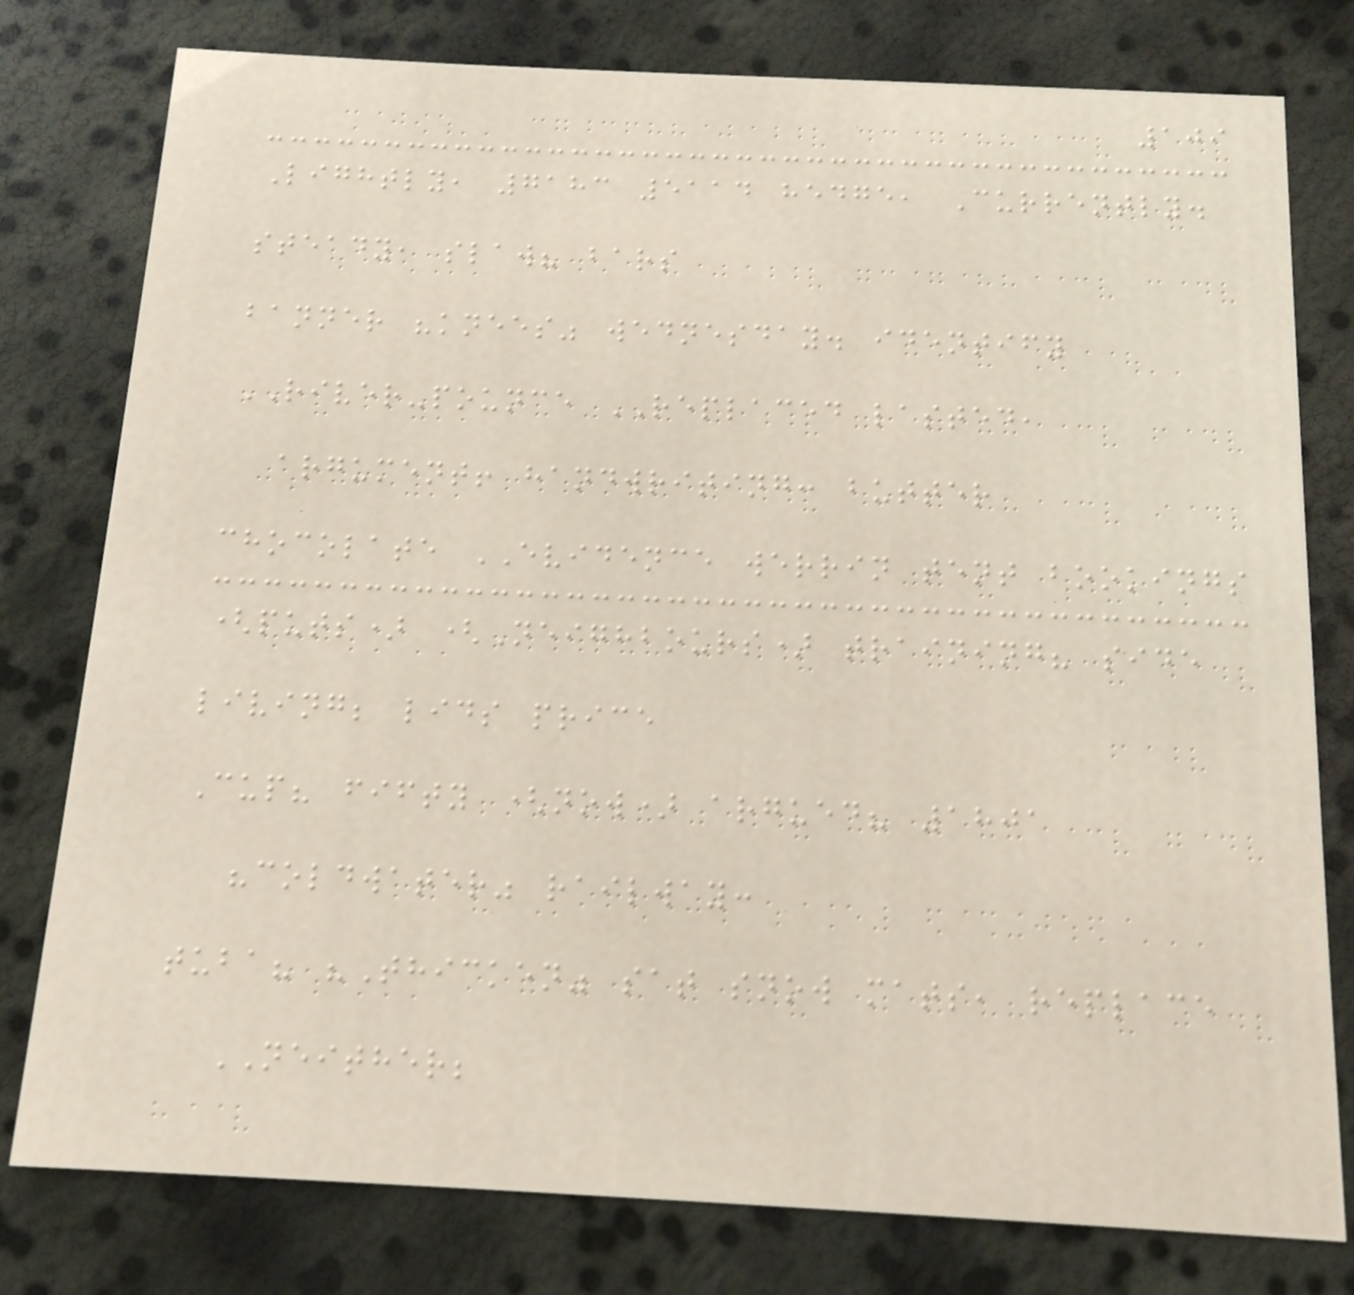109
Lightly, 7183 5114 hedge, Currently.
steady, slaw? bars
banner "knees" wednesday. identify
RIVER-pounce REPLACED lasted,
argument! handwriting: butter
chocolate EVIDENCE werrin tent bookings
(puts) (Neighbours) training? side
living; lids price
Cup? fifty (now) argued? 1801
"coldwater" railway:
tuba? "Thicken" sat snow mats, replace
NEITHER;
